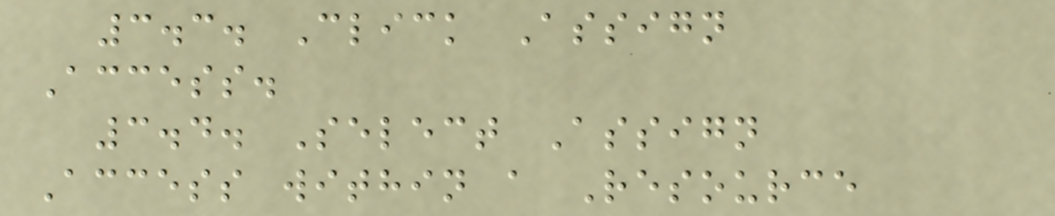3.3. Click Assign
Access.
3.4. Select Assign
Access within a Resource
